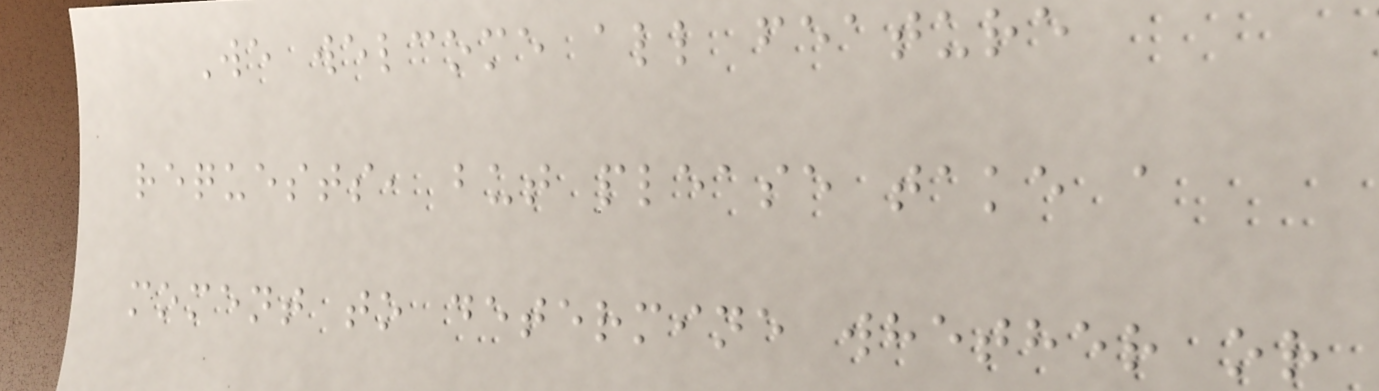We welcome all feature
requests, but please take a
moment to determine whether or
